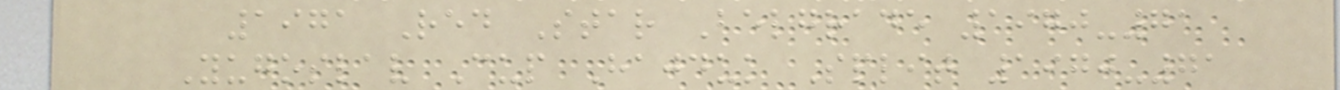1971 Red Star Belgrade 1970-71
Yugoslav Cup Hajduk Split 1970-71
